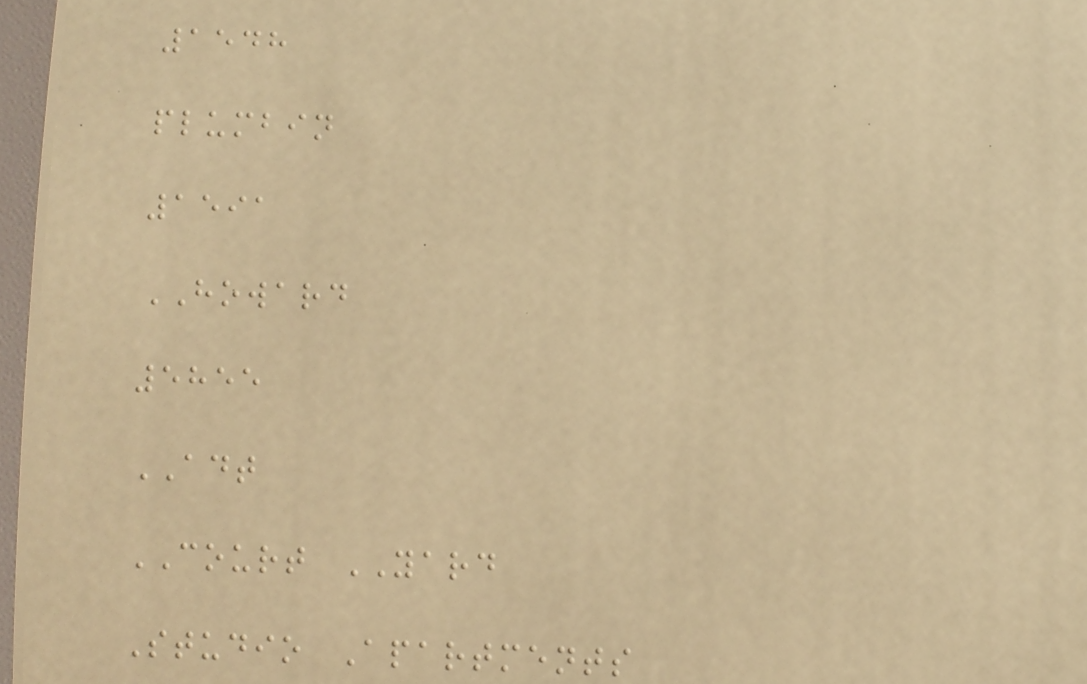1548
plumbin
1591
HOWARD
5855
ADT
COURT YARD
Studio Apartments
